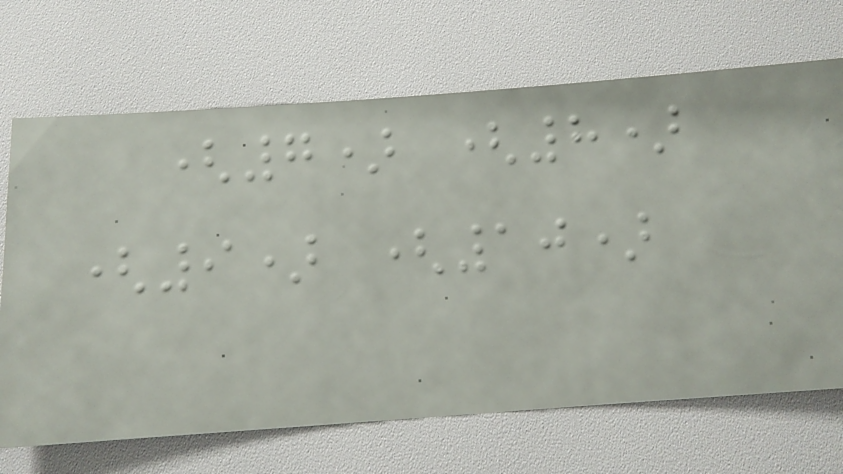(7) (8)
(9) (10)
